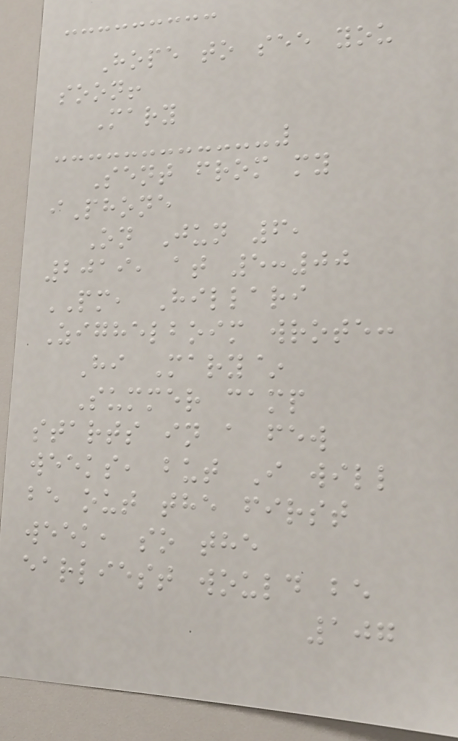Hope to see you
soon!
Mary
Sent from my
iPhone
On Jun 6,
2019, at 5:00
PM, Hillari
Zighelboim wrote:
Hi Mary~
Summer camp
starts in a few
weeks, but I will
be out the first
week, so the
earliest would be
107
